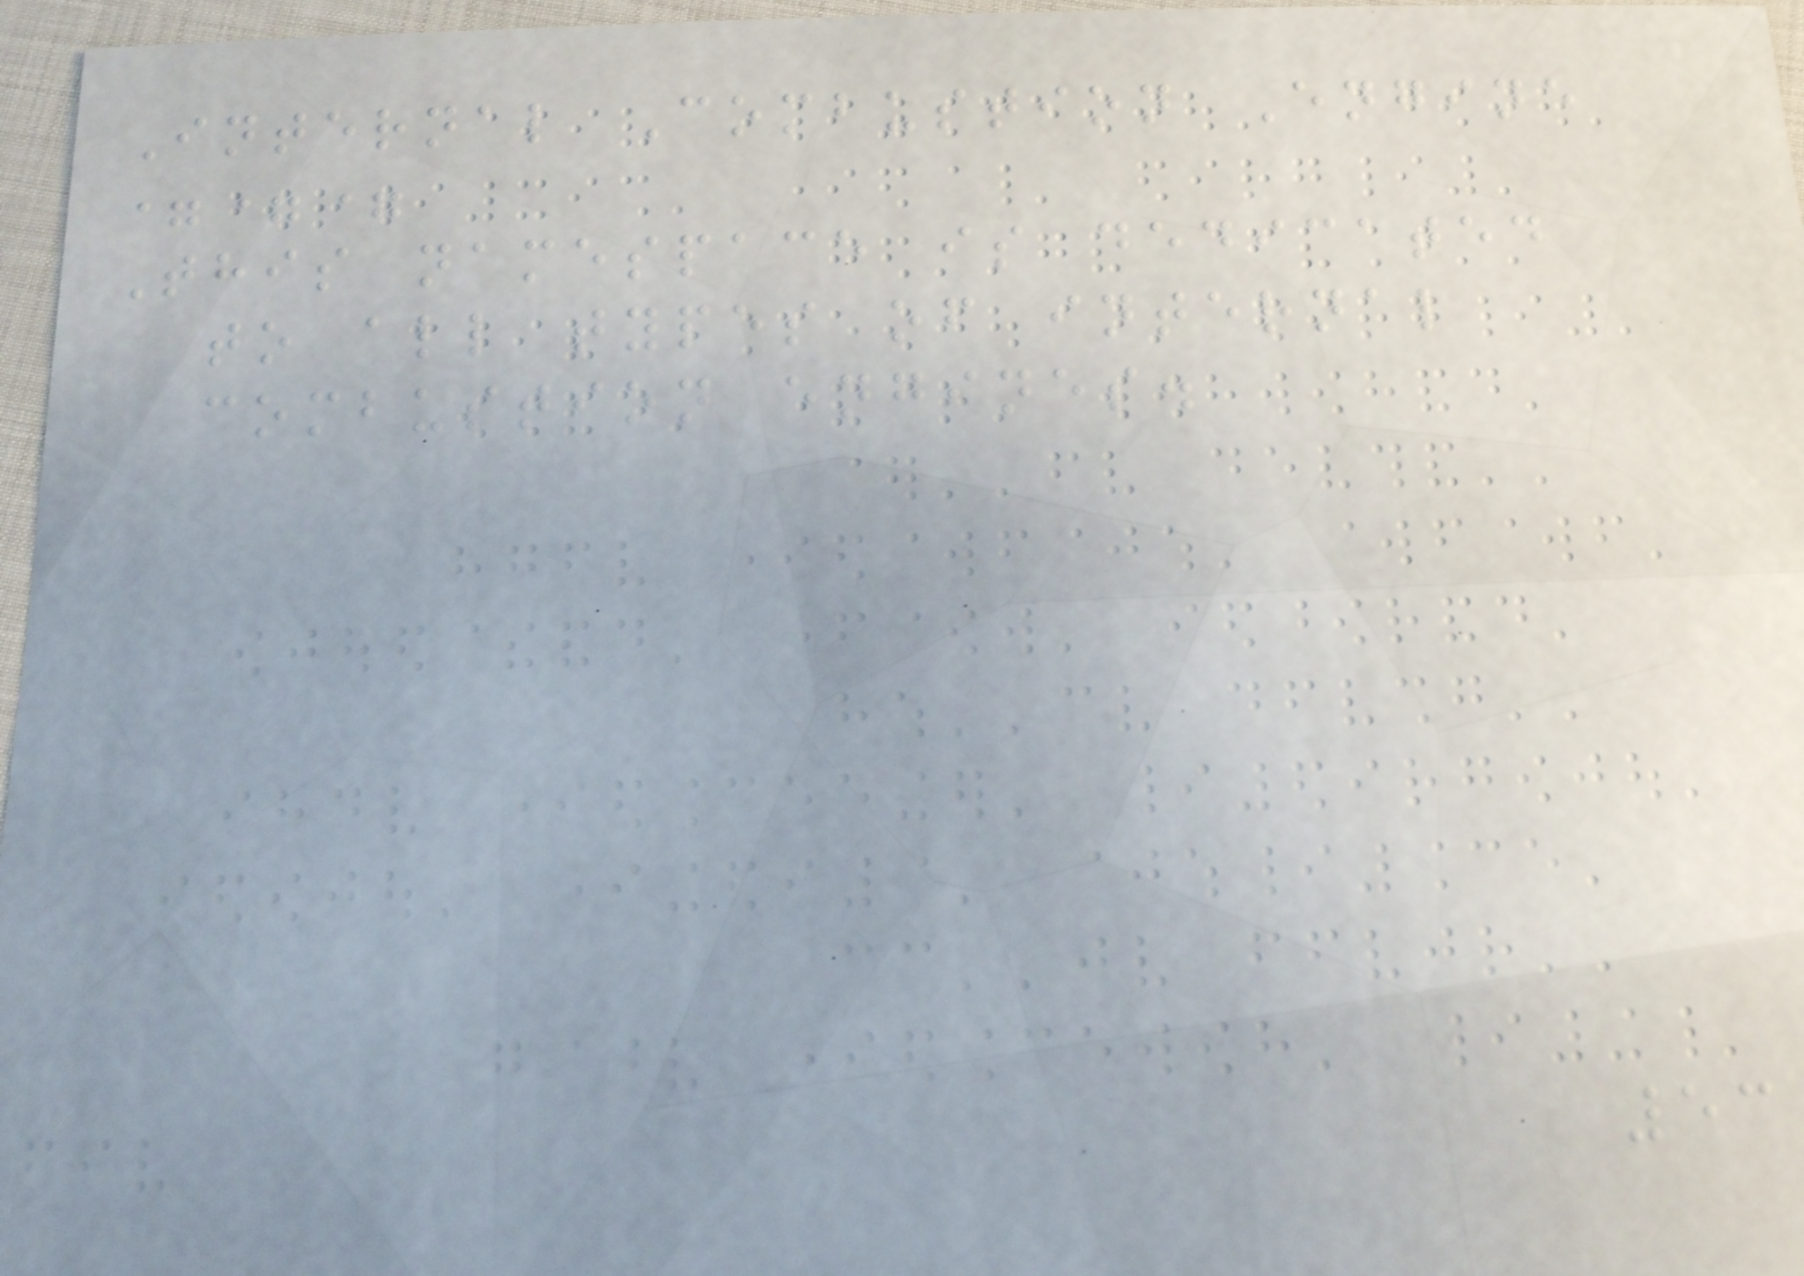Internal Combustion Engine
===
This namespace is dedicated
to all types of internal
combustion engines.
53
